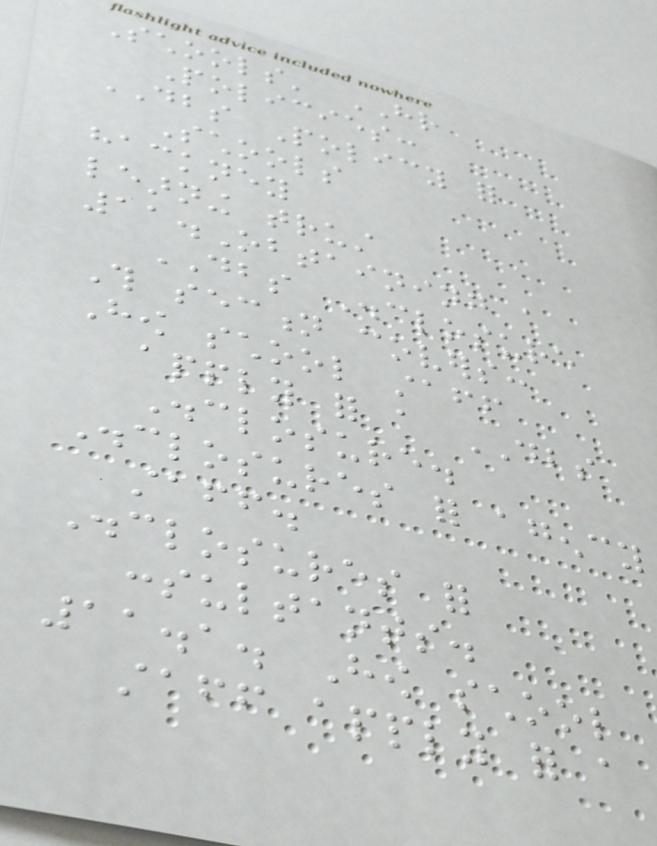Schools' HR
Policies:
DBS Policy for
Schools
hackney
learning trust
11.Obtaining a
DBS Disclosure
This section covers:
How school staff
apply for a DBS
Disclosure.
Disclosures for agency
staff.
Disclosures for
consultants.
11.1. How school
staff apply for a
